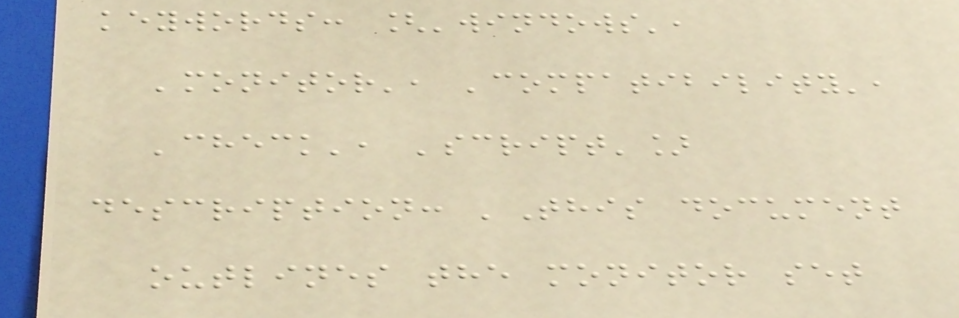keywords: ['windows',
'monitor', 'compatibility',
'check', 'script']
description: 'This document
outlines the monitor set
